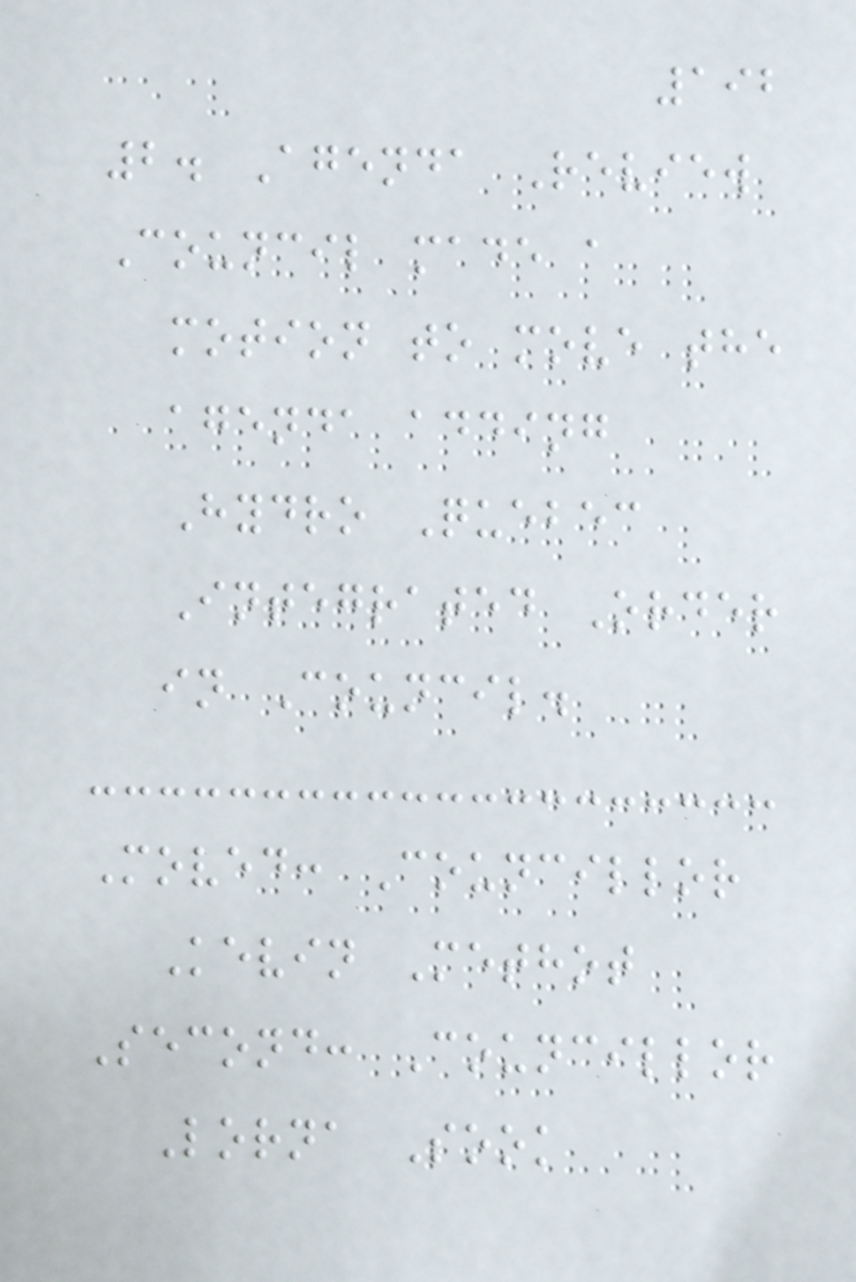192
2. Agenda Review
Council made a
motion to move the
agenda adding
Hydro Quebec
Integrated Order
in Council.
Moved: Councillor
Kevin Methot
Second: Councillor
Lorna Sook
